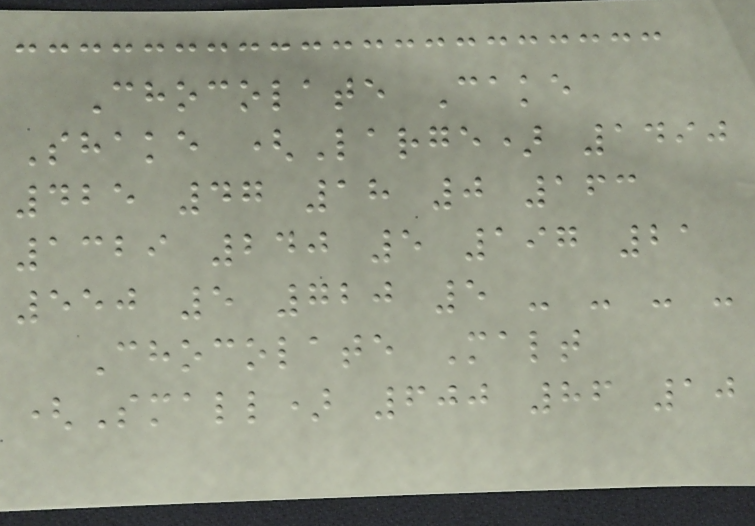Chocolate Cake
Shake (Large) 1490
425 47 18 0 163
1329 240 5 197 21
550 5 720 5 - - - -
Chocolate Malt
(Small) 600 86 10
